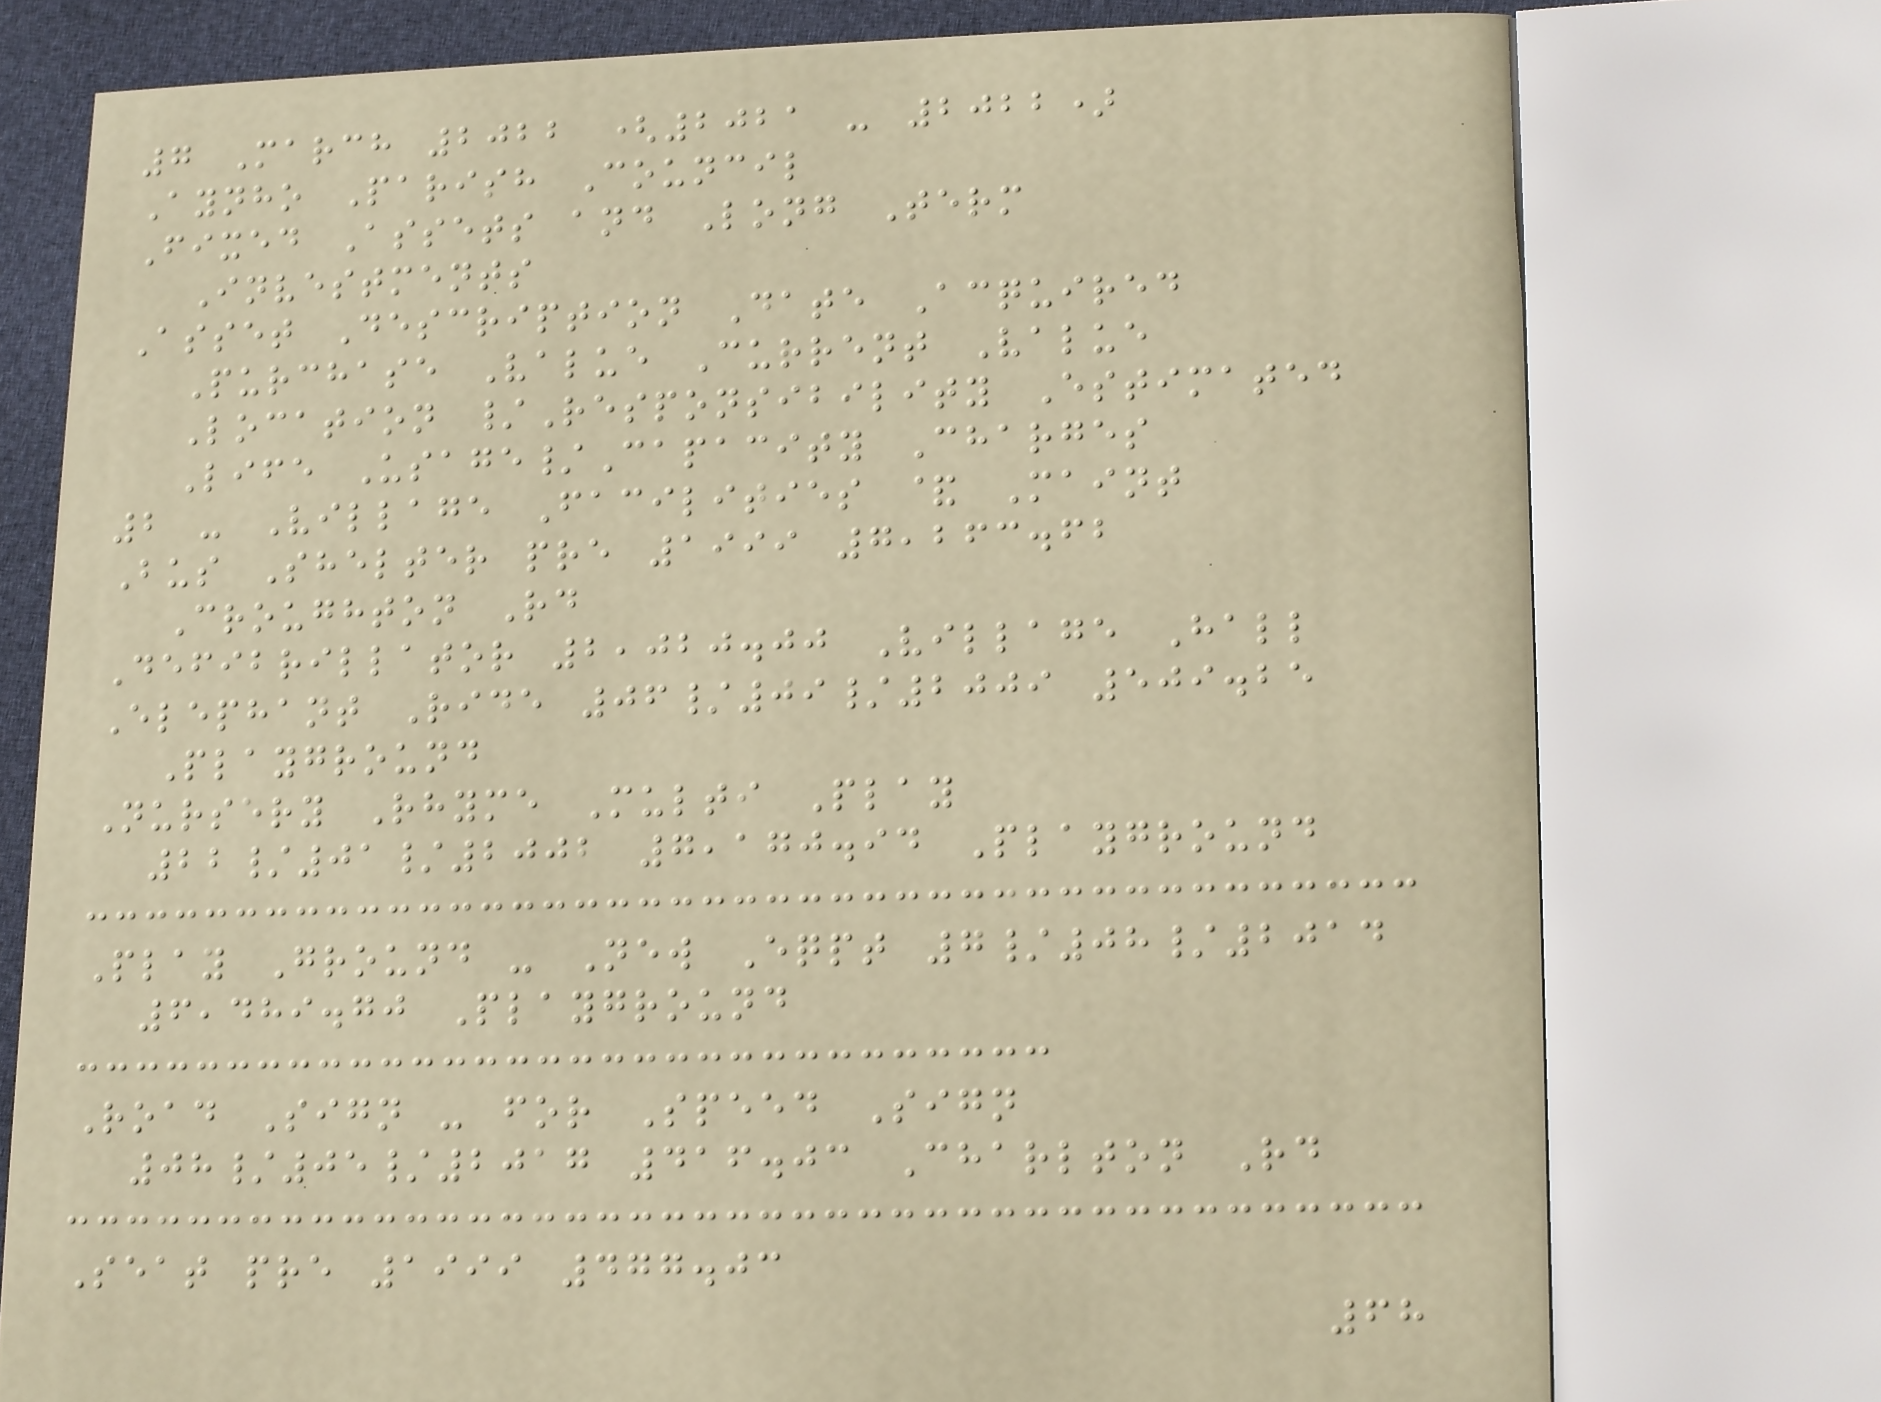7 March 2022 (2021 - 2022)
Aynho Parish Council
Fixed Assets and Long Term
Investments
Asset Description Date Acquired
Purchase Value Current Value
Location /Responsibility Estimated
Life Usage/Capacity Charges
2 - Village Facilities & Maint
Bus Shelter pre 1999 7,263.62
Croughton Rd
Defibrillator 2,020.00 Village Hall
Elephant Ride 06/09/2009 509.25
Playground
Nursery Rhyme Multi Play
22/01/2002 7,170.94 Playground
Play Ground - New Eqpt 7/08/2014
6,489.70 Playground
Road Sign - for Speed Sign
08/05/2017 416.03 Charlton Rd
Seat pre 1999 477.03
68
